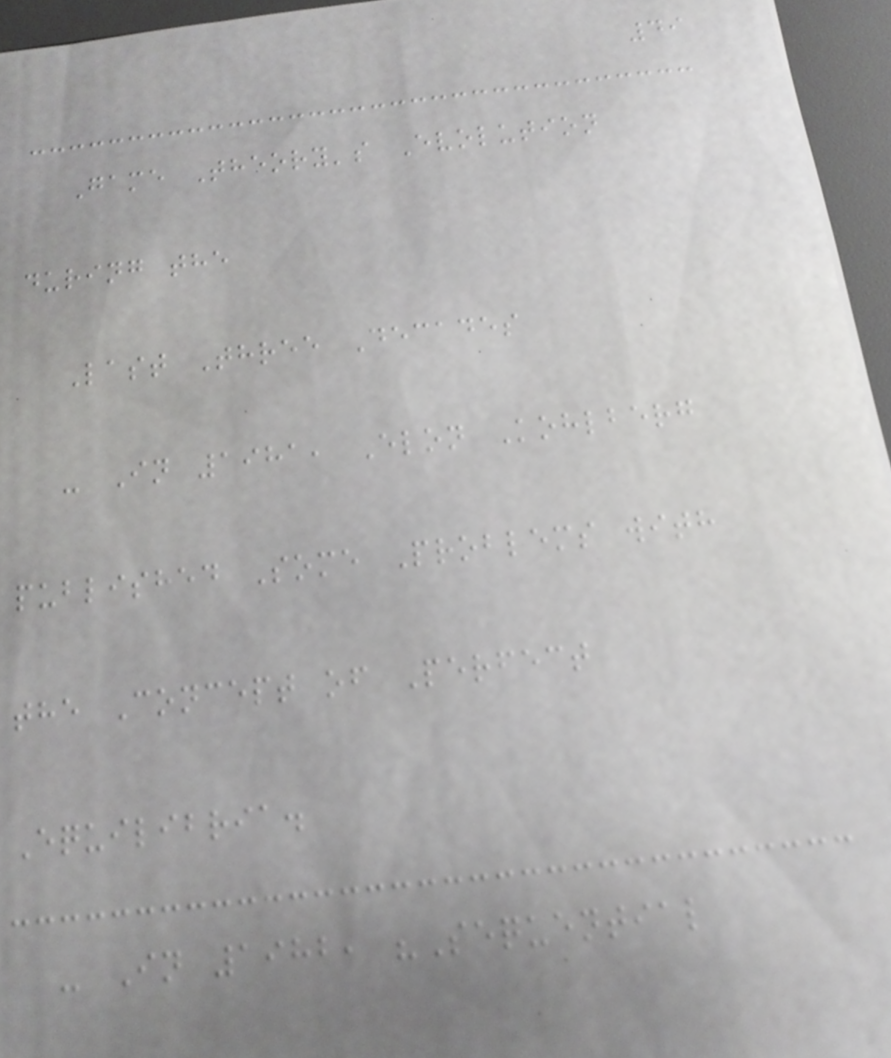49
Game Theory's Evolution
during the
Last Three Decades
- In 1981, Elon Kohlberg
published Some Problems with
the Concept of Perfect
Equilibria.
- In 1982, "Sequential
